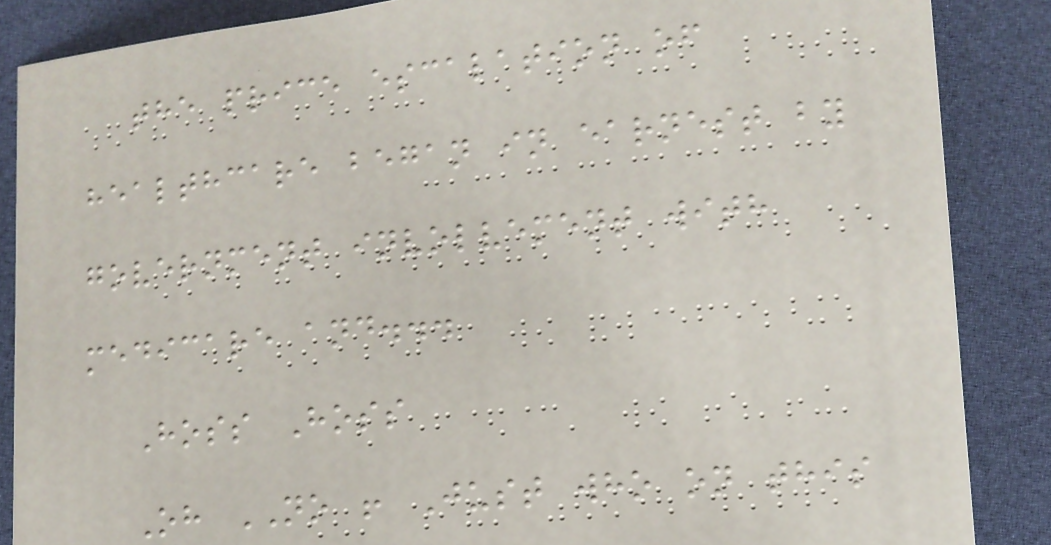the price escalation of
healthcare began in earnest by
government involvement with
medicare and...
Hoss Hoss
Oh NO ! Just who on this
